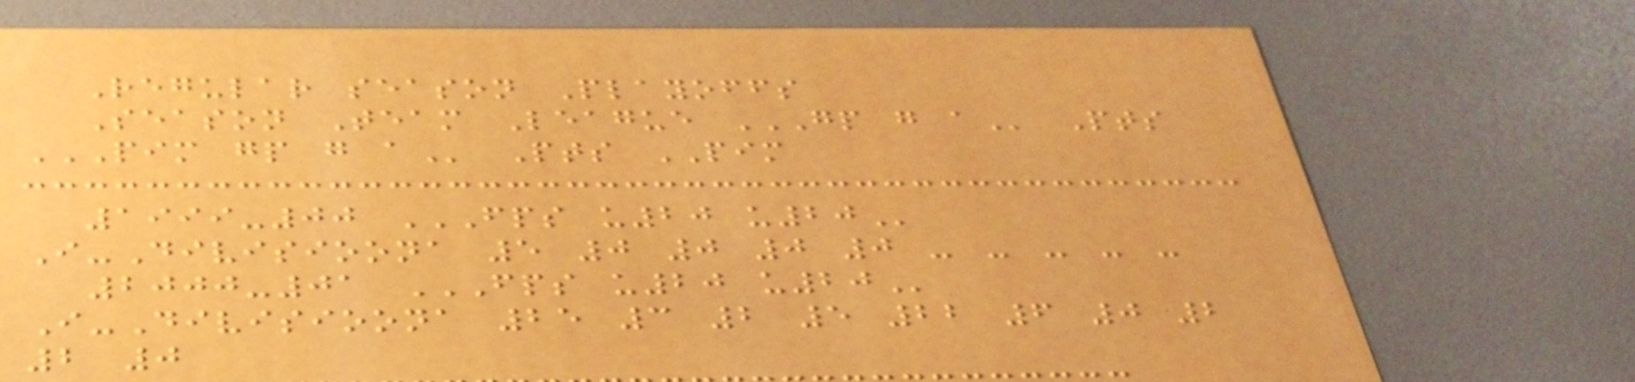Regular season Playoffs
Season Team League GP G A Pts
PIM GP G A Pts PIM
1999-00 FPS U20 U20
I-Divisioona 5 0 0 0 0 - - - - -
2000-01 FPS U20 U20
I-Divisioona 25 3 2 5 22 6 0 2
2 0
